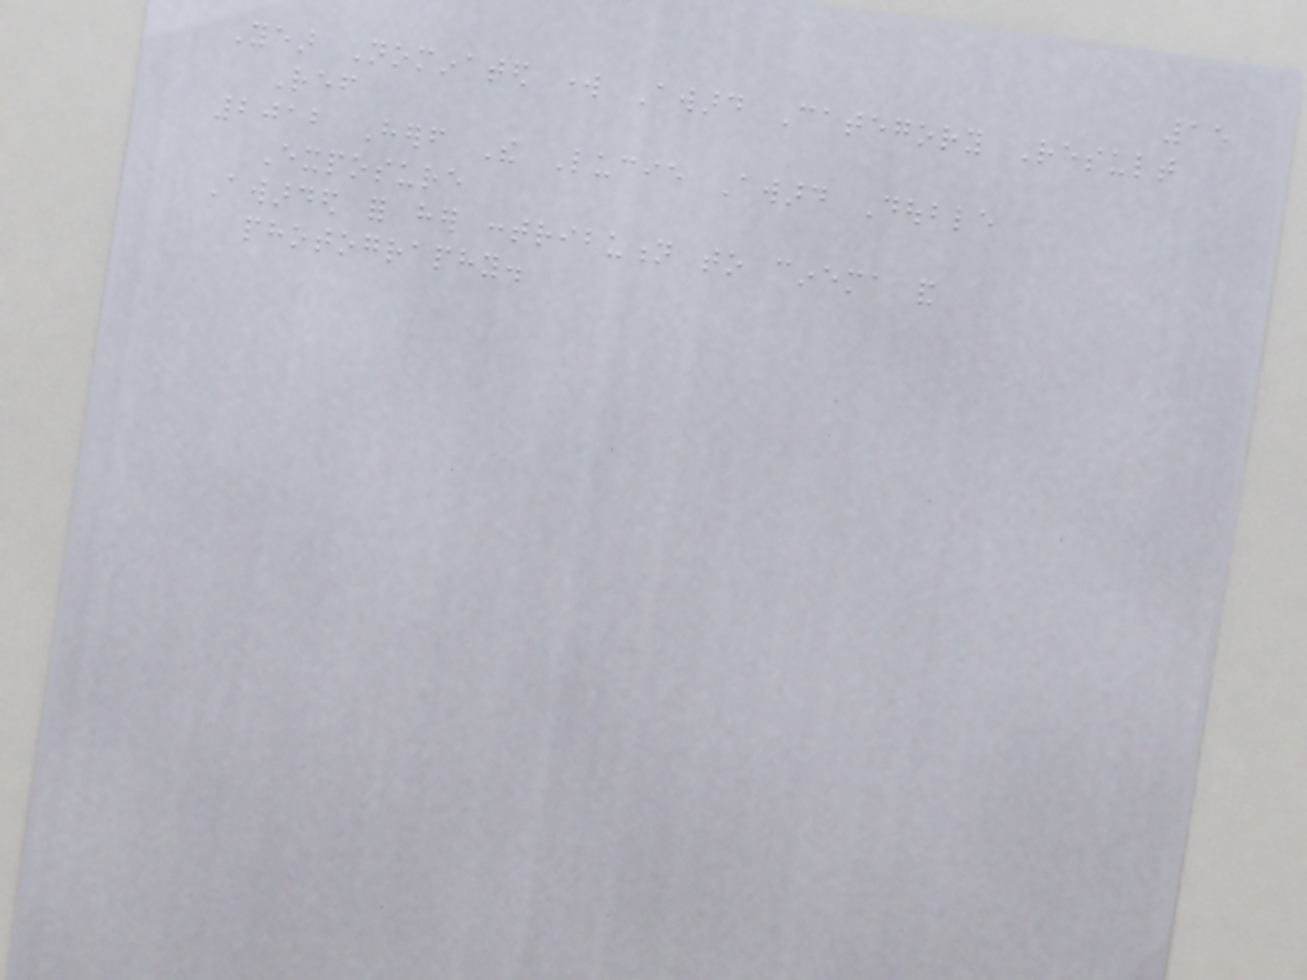15
Year Nominated work Award Category Result
Ref
2012 Herself The Lucie Award Double
Exposure
Awarded for her contribution to cinema and
photography.
